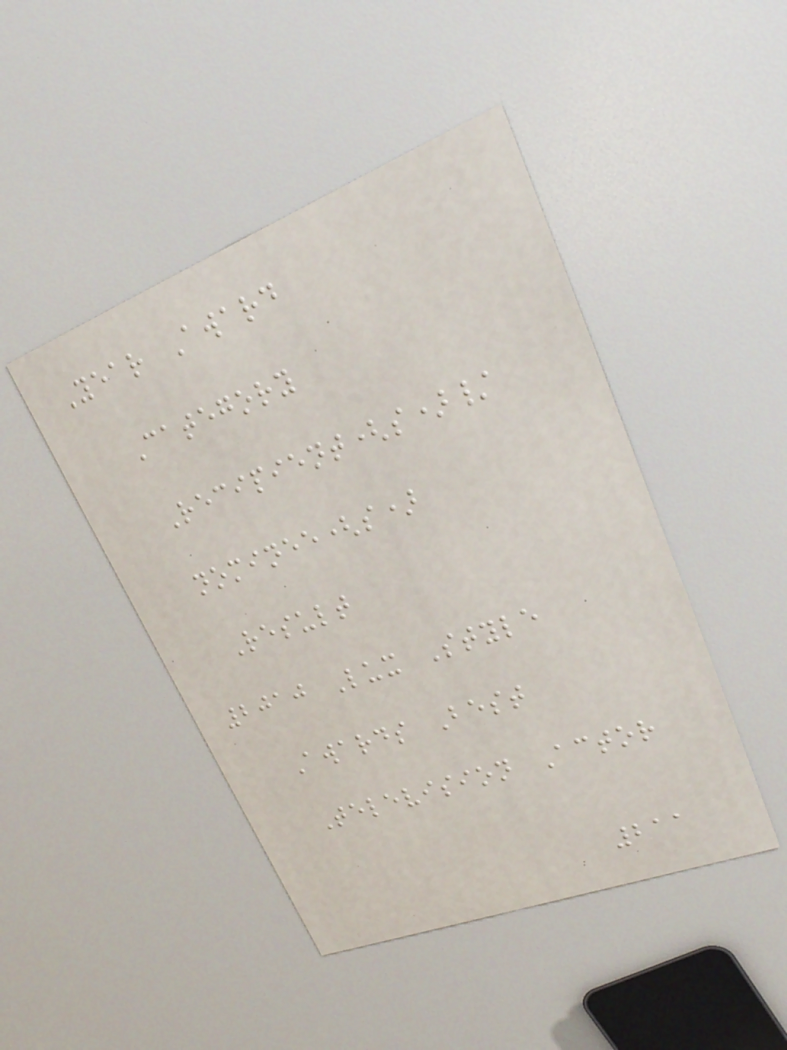Year Award
Category
Recipient(s)/
nominee(s)
Result
2010 Lux Style
Awards Best
Television Actor
211
